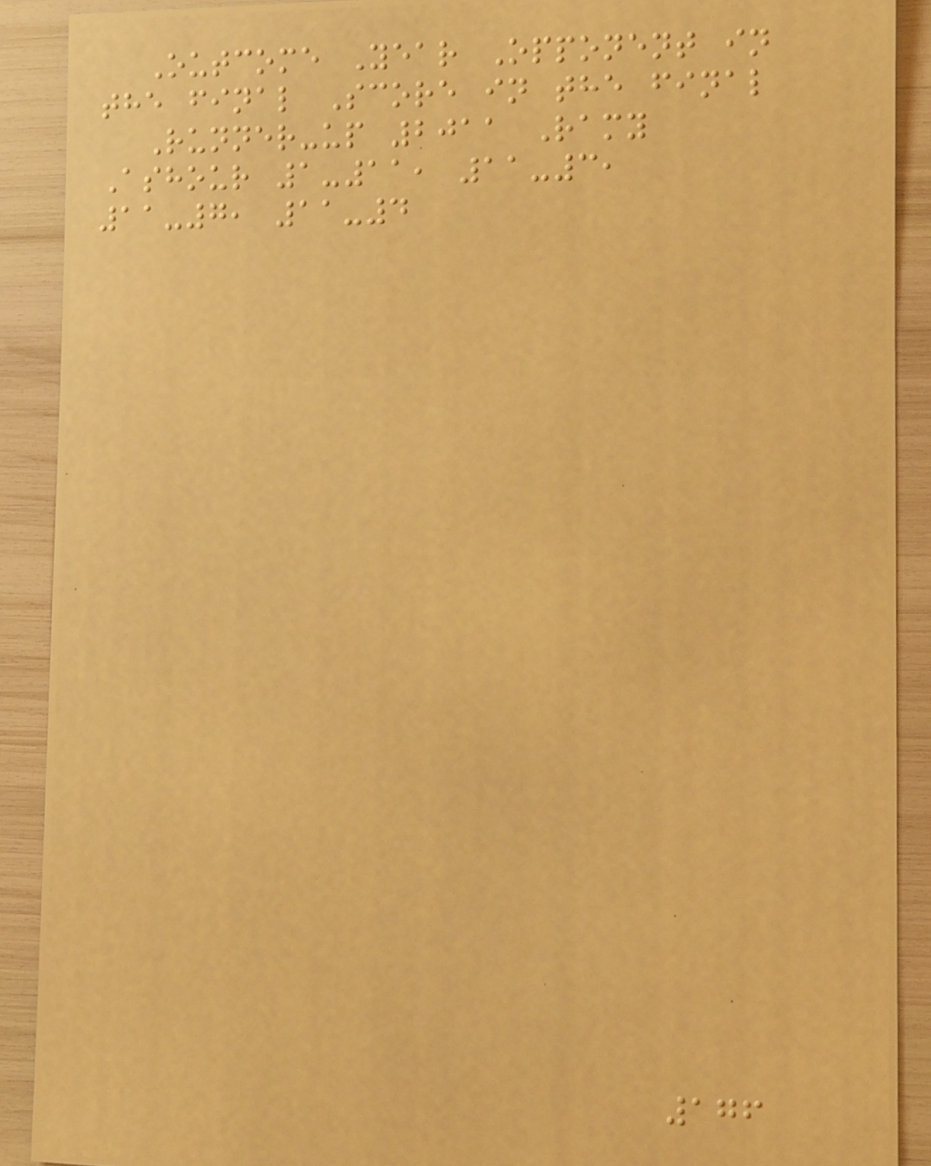Outcome Year Opponent in
the final Score in the final
Runner-up 2011 Ramy
Ashour 1-11, 11-3,
11-7, 11-4
176
